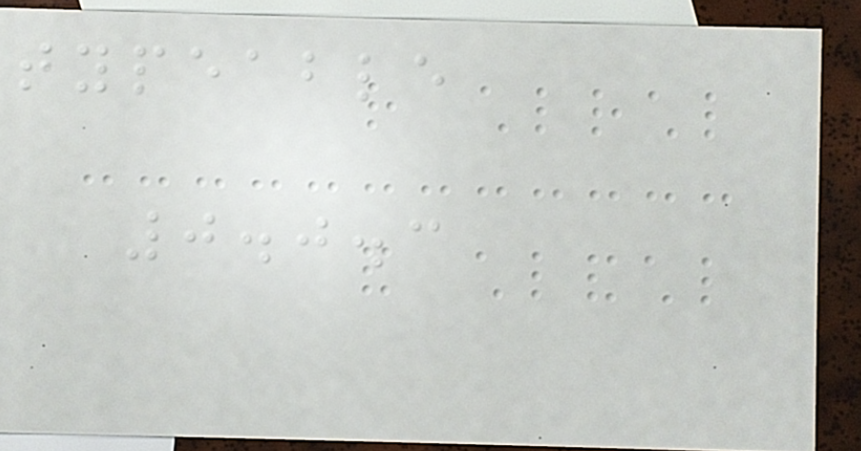typeable
0.0.3
